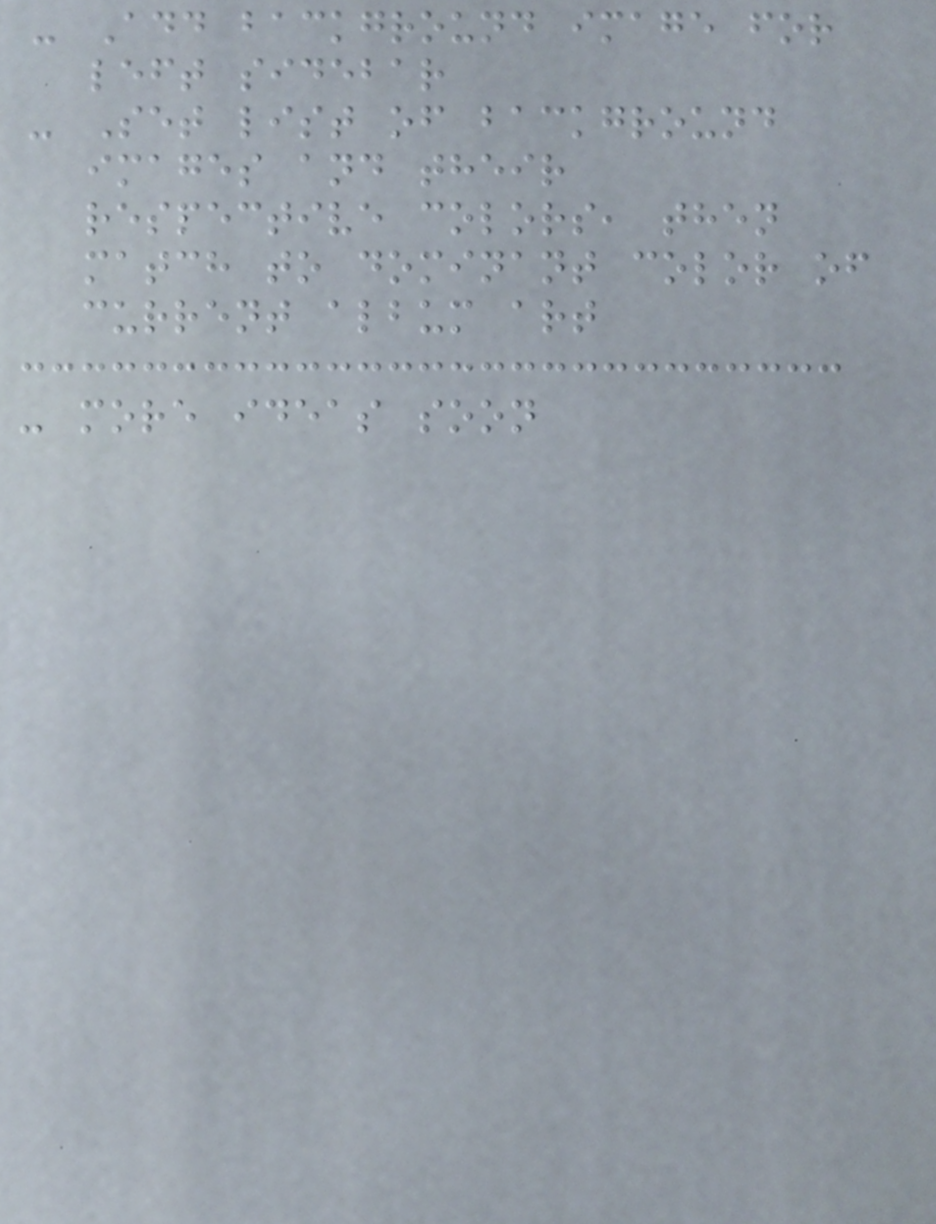- Add background image for
left sidebar
- Set list of background
images and their
respective colors, then
match to dominant color of
current album art
- more ideas soon
